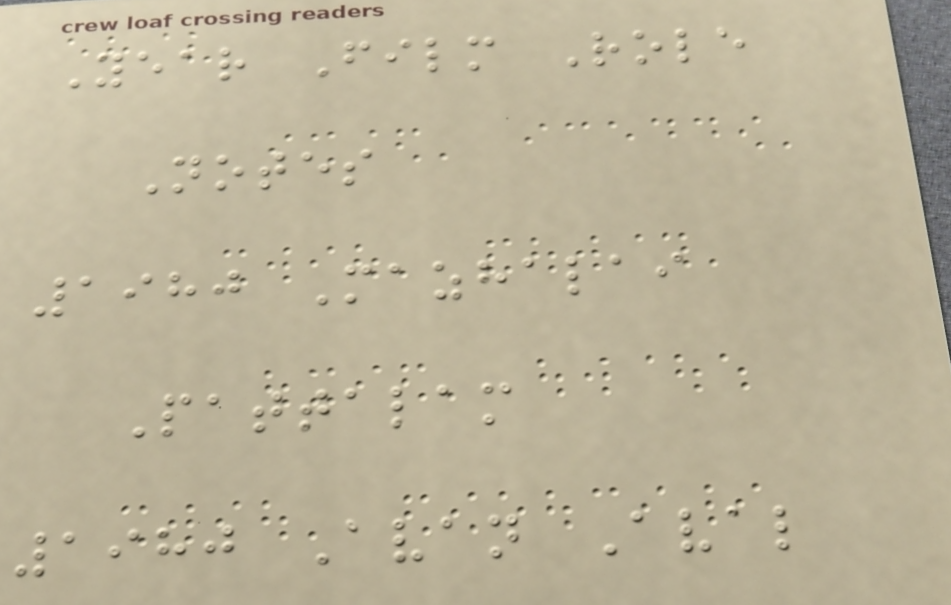Year Film Role
Notes
1980 Mazhalai
Pattalam
1980 Avan Aval
